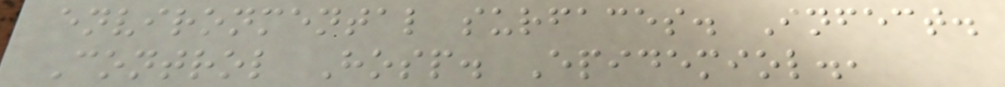environmental surfaces. Infect.
Control Hosp. Epidemiol.,
